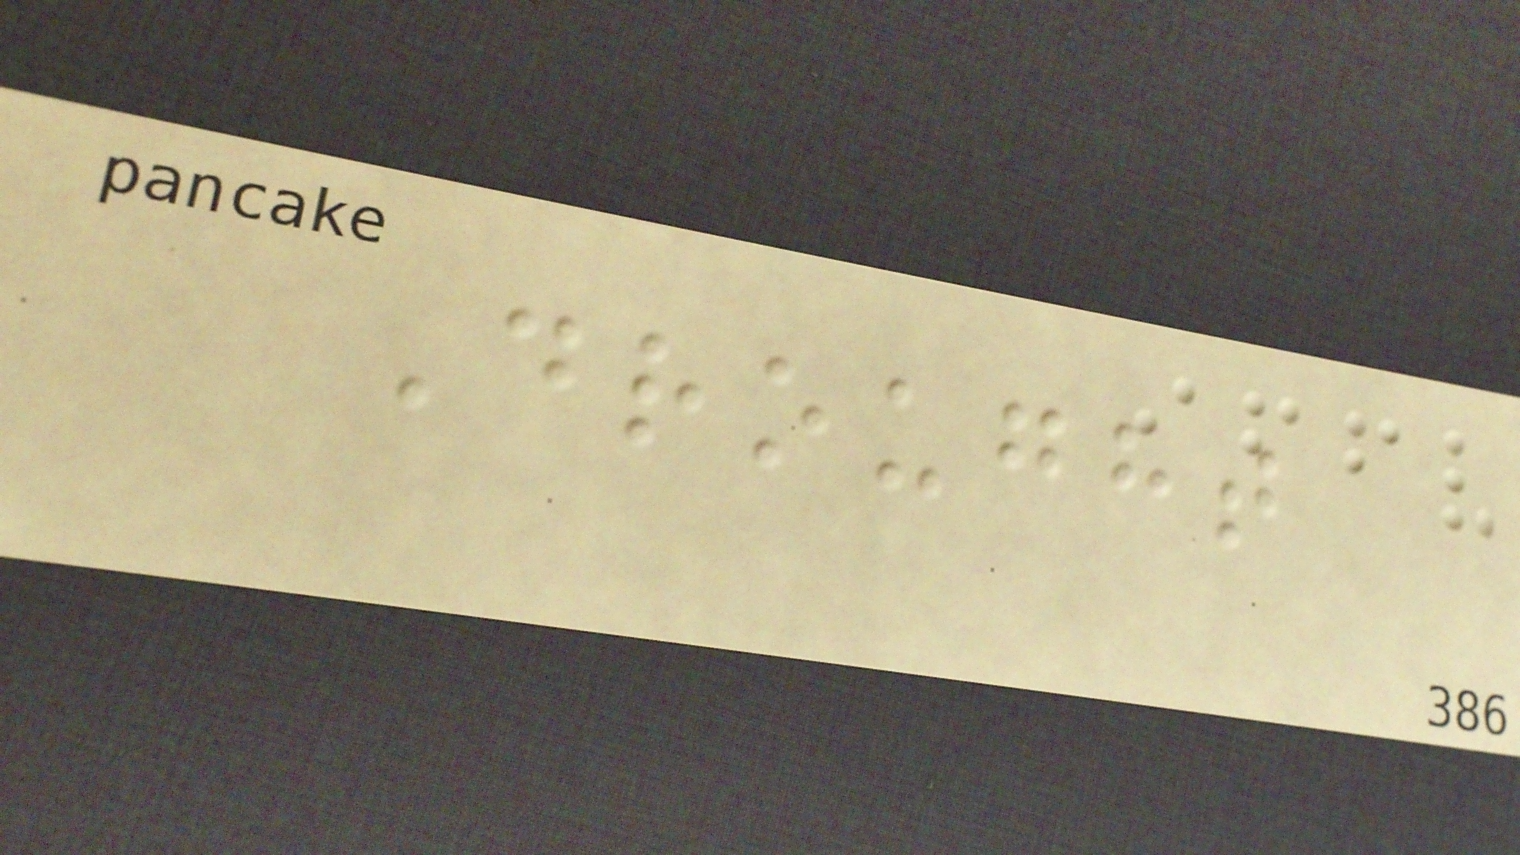Drought
